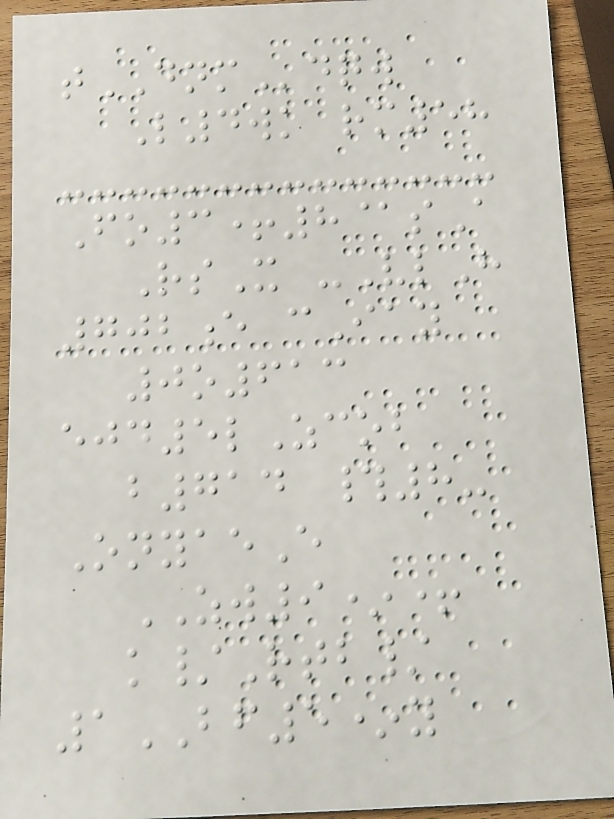tDNMdqw
L4wk rm58
Fo3+8@sA
RsX -VlH
702e cIay
0o613
ejd5lZcob
b714 #8-
OnyaeE
ZW9*+
k/Rtb/
1BF5*y
